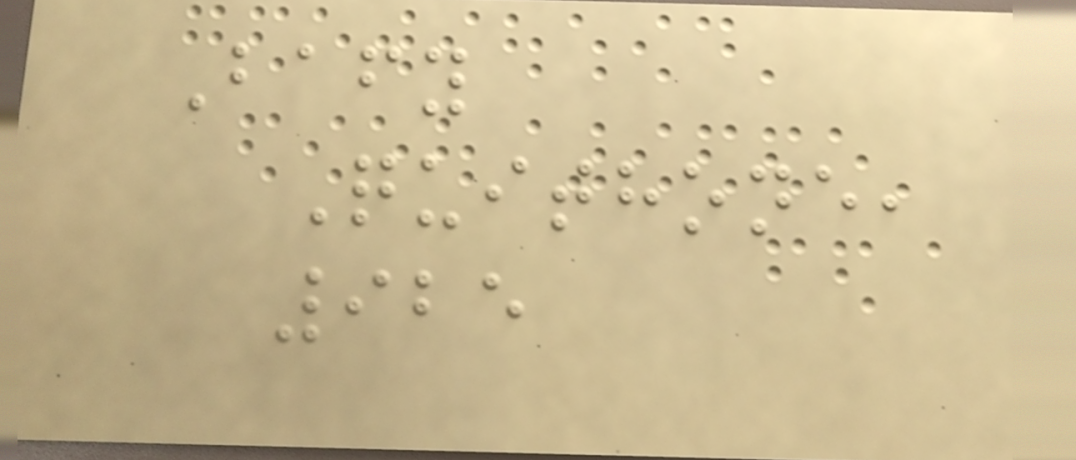Bafy
Quithone,
925
